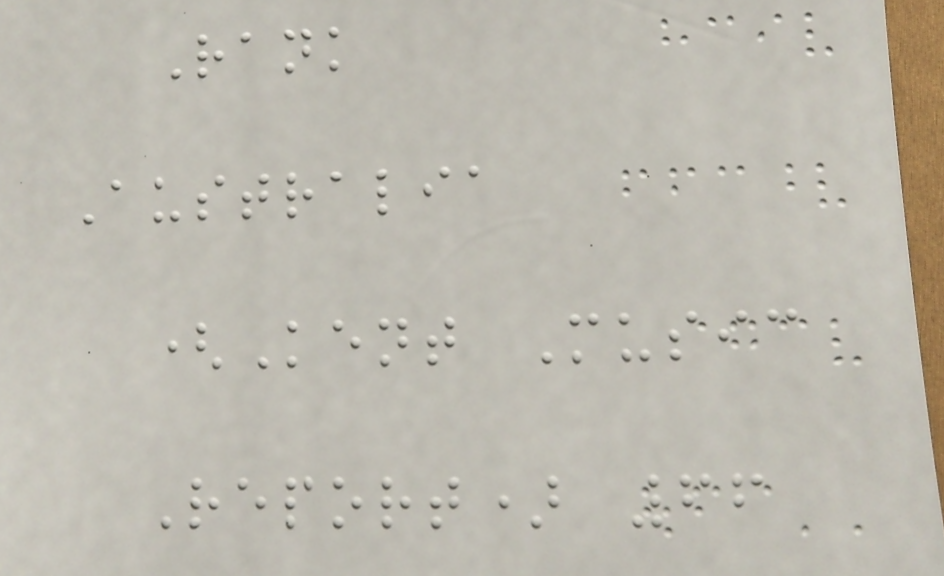Rank
Australia
(Kent Music
Report) 66
